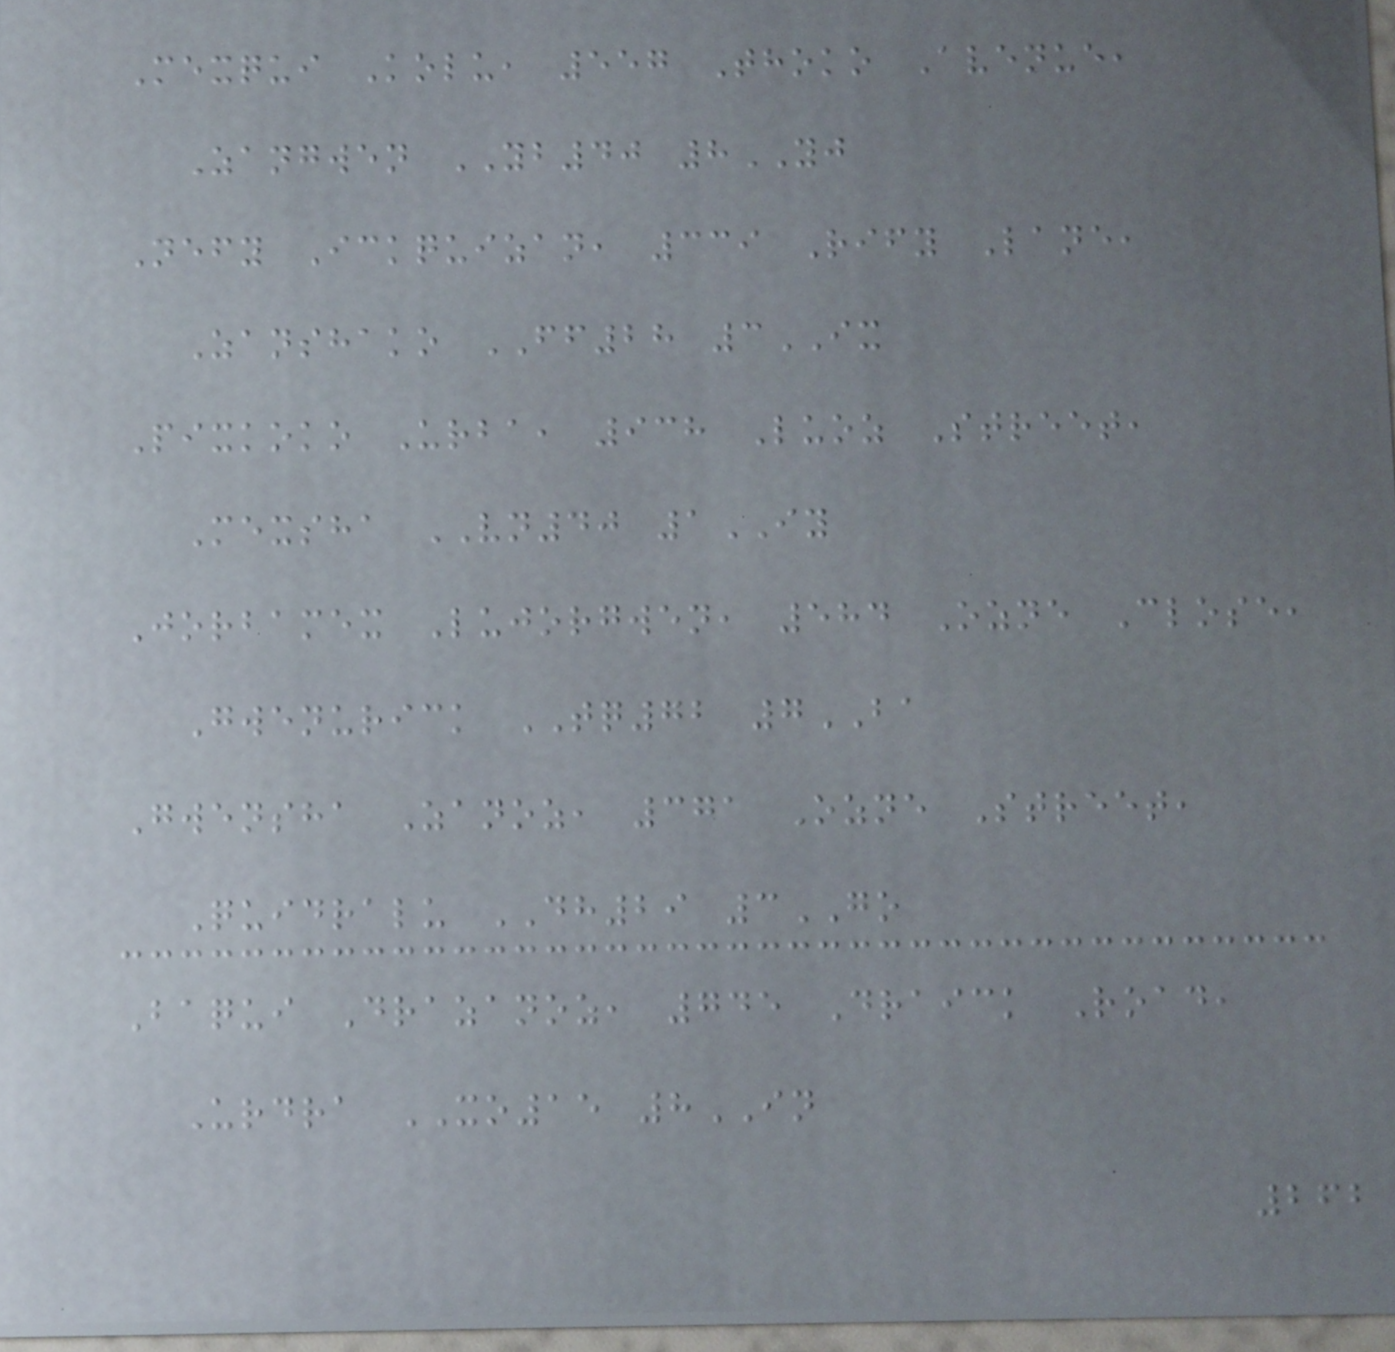Mexqui Kolu, 557 Thoko Avenue,
Zangwen YB40 8YJ
Nefy Ickquizan, 339 Rify Lane,
Zanshako FF28 3IX
Pixkoko Urba, 938 Luoz Street,
Mexsha VN40 1IY
Jorbamex Lujorgwen, 584 Ozne Close,
Gwenurick TQ72 7BA
Gwensha Zanoz, 371 Ozne Street,
Quidralu DH29 3GO
Baqui Drazanoz, 745 Draick Road,
Urdra XO15 8IN
262
